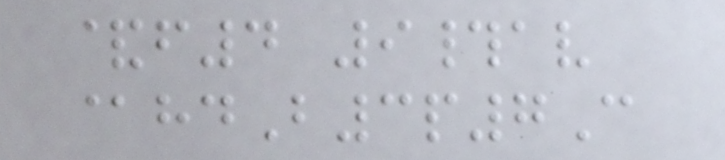&f4 9#av
@hdB3p7C
